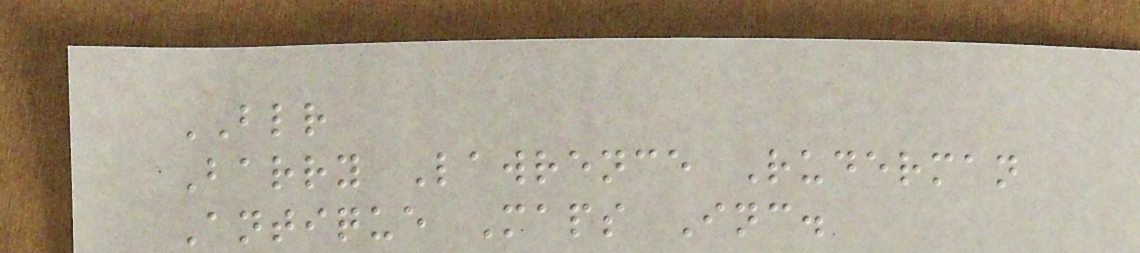BLR
Barry Lawrence Ruderman
Antique Maps Inc.
